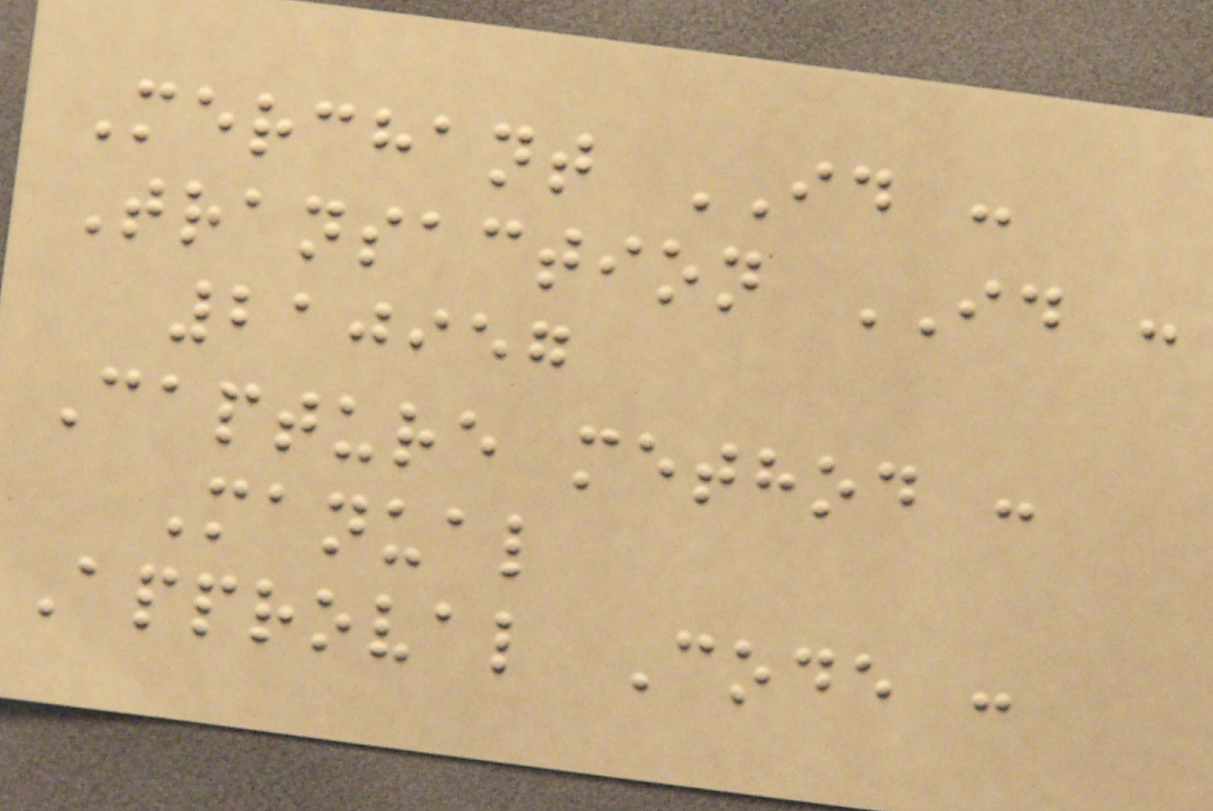Merchant ID :
Transaction ID :
210957
Capture method :
Manual
Approval Code :
